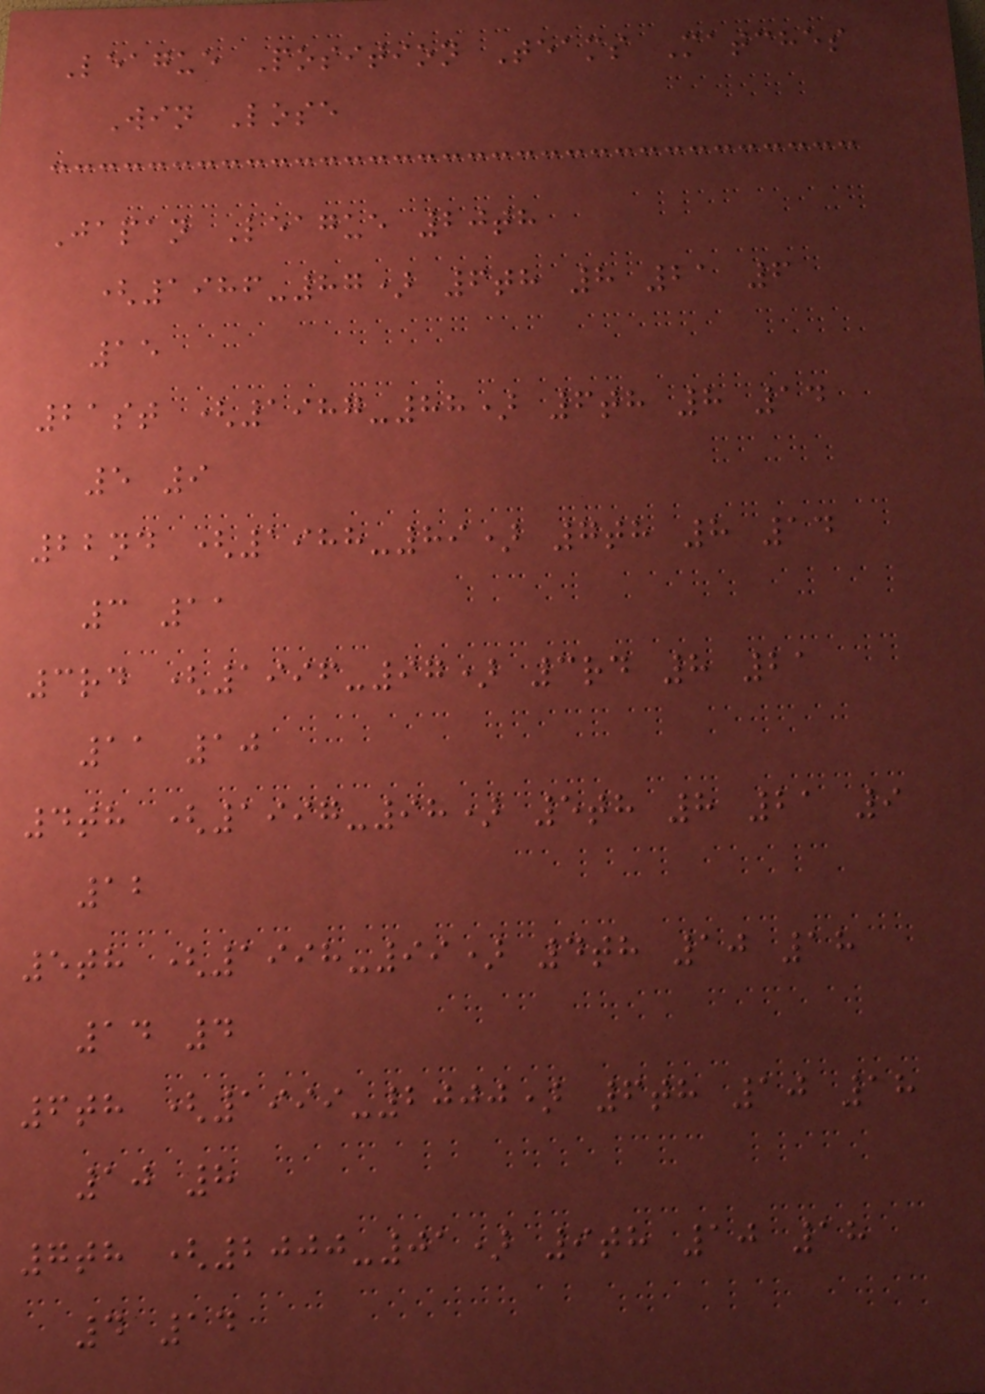League Position Teams Matches
Win Lose
Japan League 20th
(1986-87) 6th 8 21 6
15
21st (1987-88) 6th 8 14
5 9
22nd (1988-89) 7th 8 14
3 11
3rd (1996-97) 3rd 8 21
11 10
4th (1997-98) 5th 8 21 9
12
5th (1998-99) 4th 10 18
14 4
6th (1999-2000) 6th 10 18
10 8
7th (2000-01) 9th 10 18
4 14
